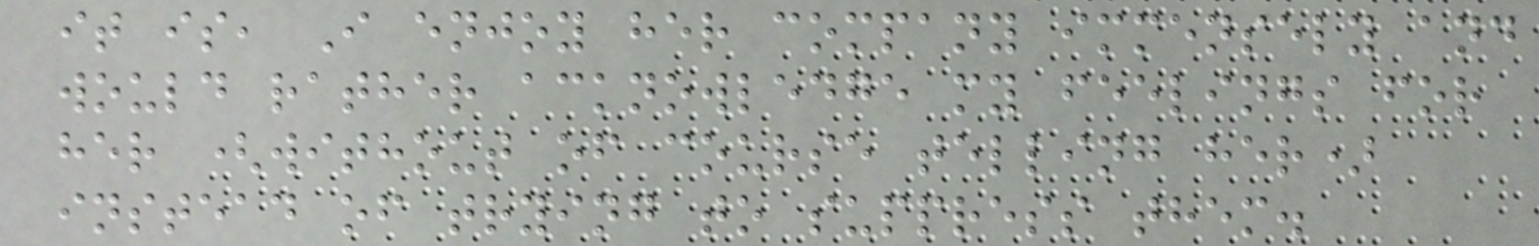it is, I enjoy her company immensely and
would rather acknowledge my feelings for
her (without of course telling her)
instead of trying to suppress them.
